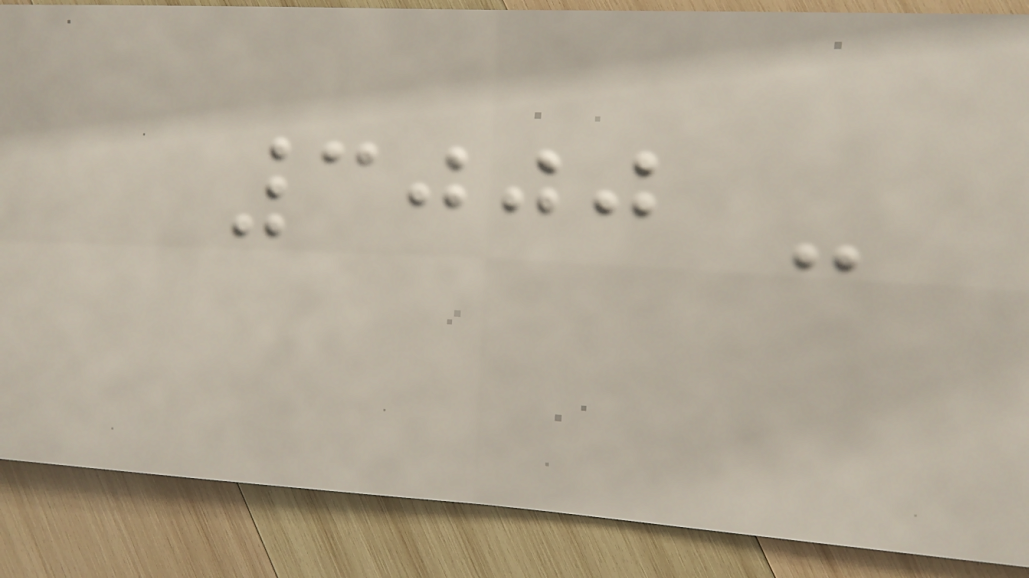3000 -
